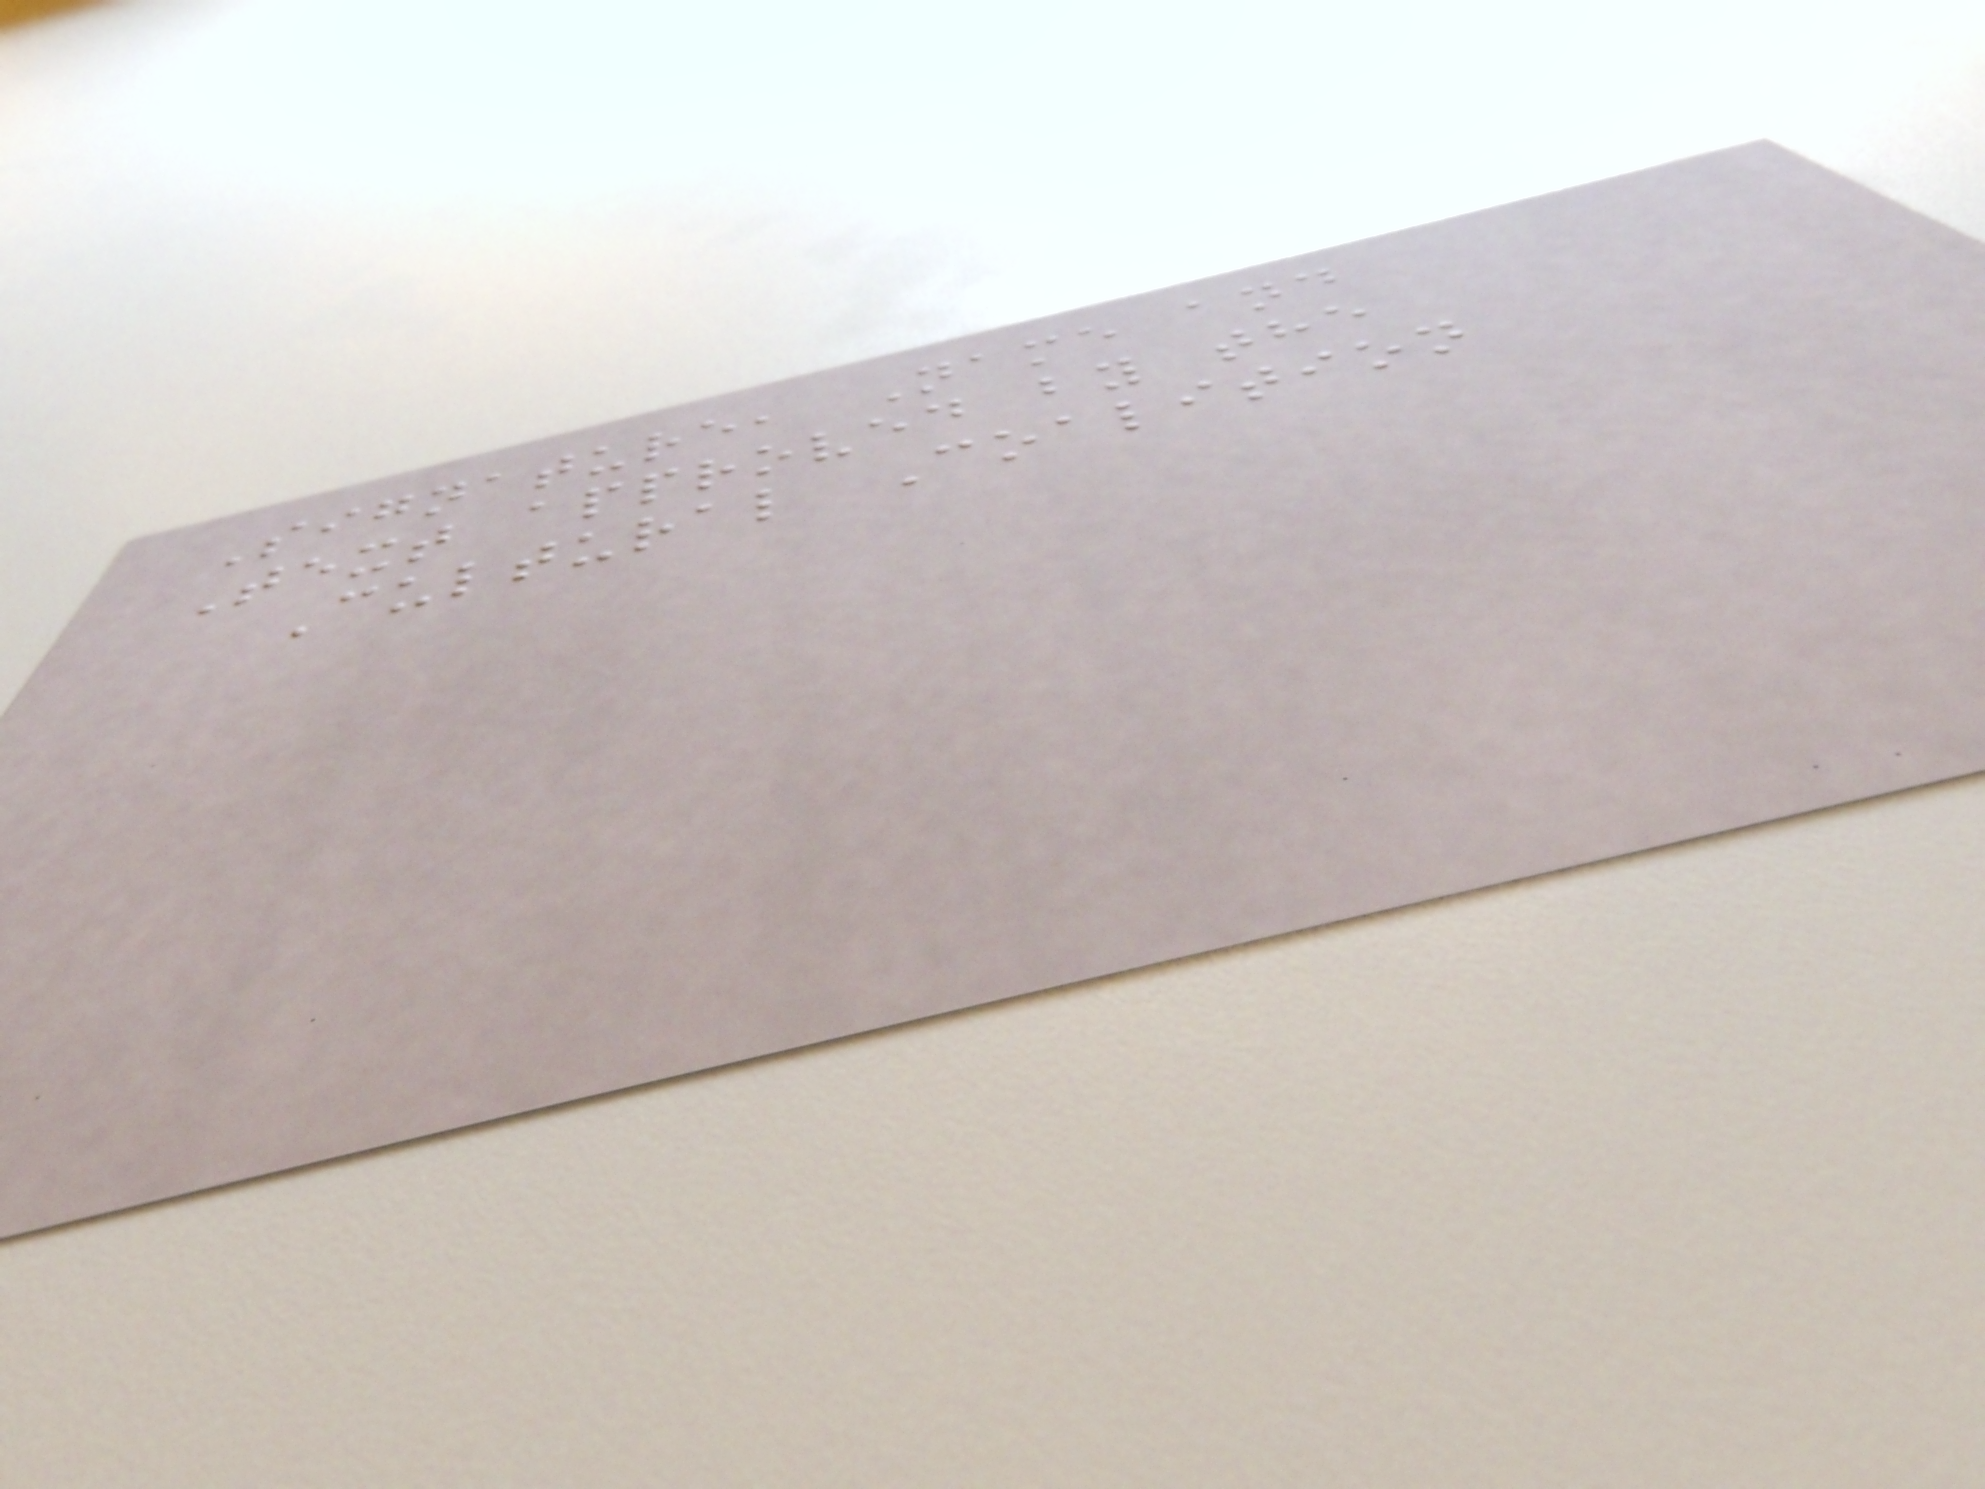Signature, Name and
Text approved by the
Cultural Coalition
